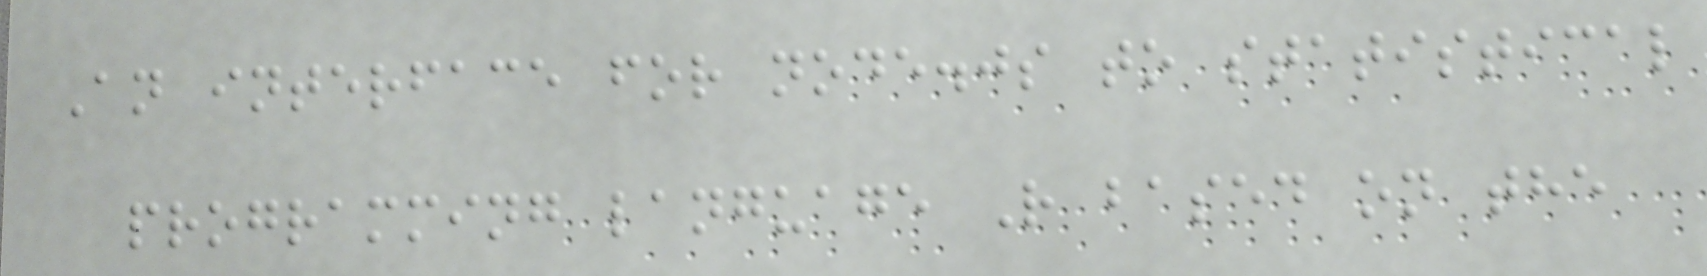An interface for node.js to statistical
programming language R based on the
